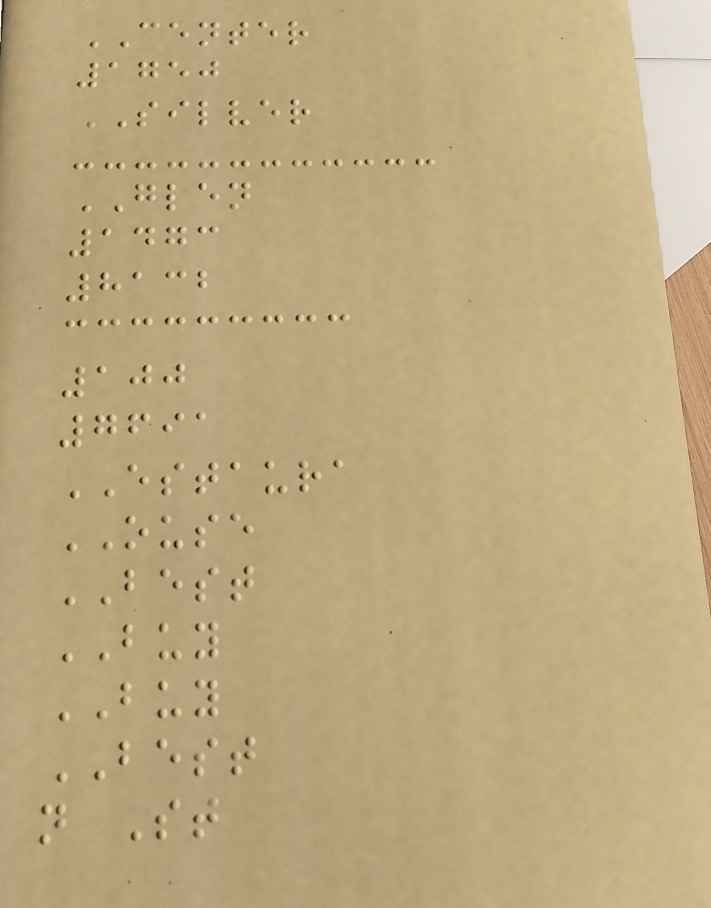CENTER
1750
SILVER
GLEN
1473
8132
100
7691
ESTAURA
OUSE
BEST
BUY
BUY
BEST
n St
